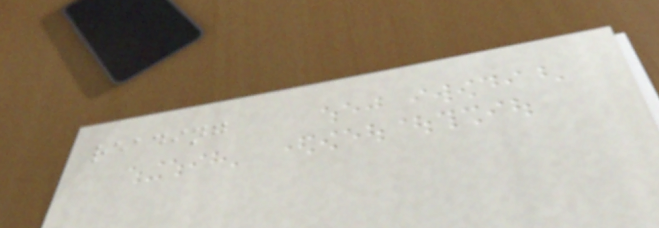reading
